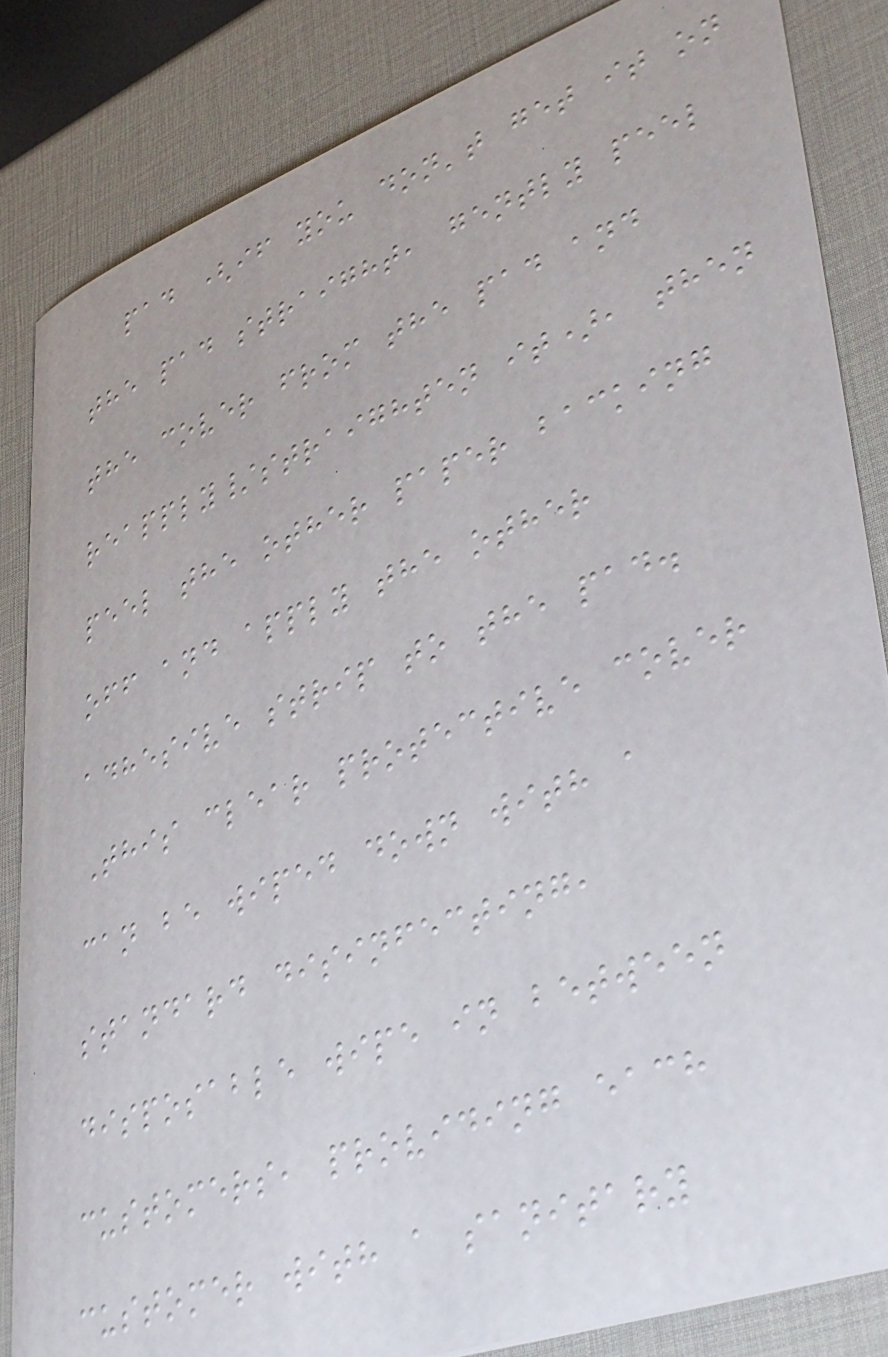pad (if you don't get it on
the pad straight, gently peel
the cover from the pad and
reapply/straighten it), then
peel the other paper backing
off and apply the other
adhesive strip to the pad.
This clear protective cover
can be wiped down with a
standard disinfecting,
disposable wipe in between
customers, providing each
customer with a sanitary
